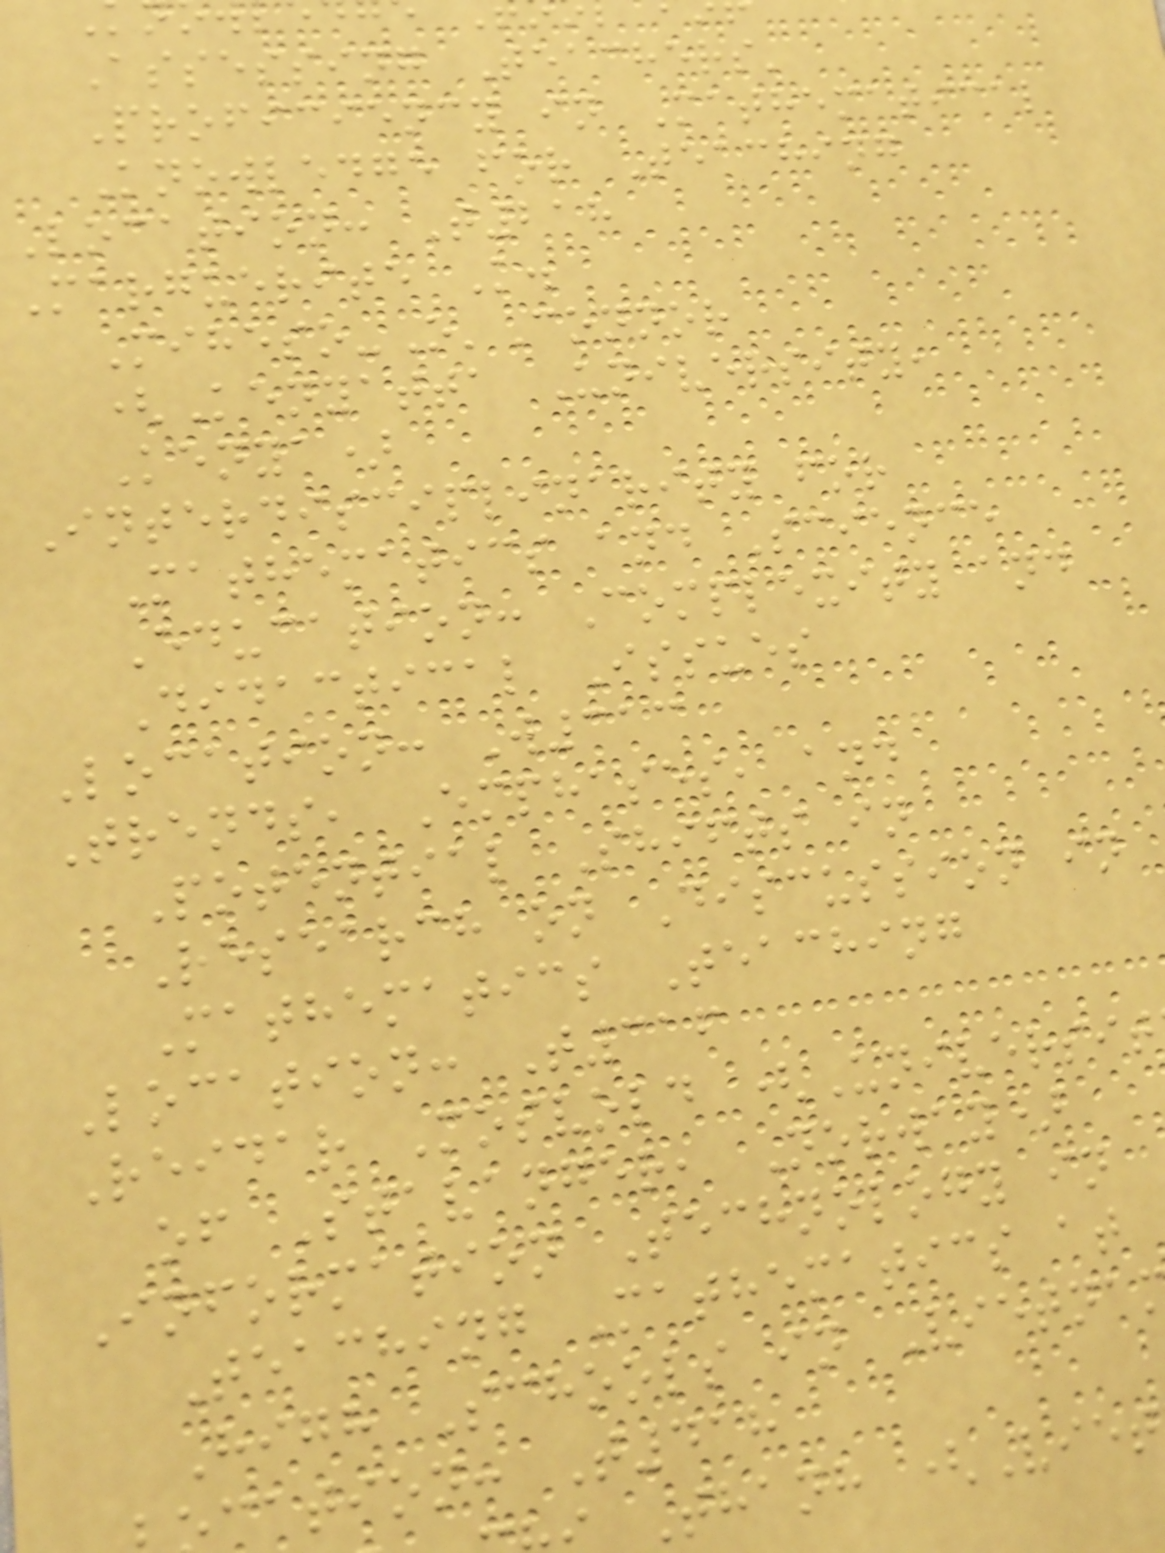Assessing Teachers'
Proficiency in Mathematical
Knowledge for Teaching
Location: T218
Marguerite K.
Miheso-O'Connor
(Kenyatta University,
Kenya)
Interdisciplinarity for
Mathematics and Science
Education: Complexity and
Didactical Issues
Location: W313
Trends, Emphases, and
Potential Shifts in
Research on Discussion in
Mathematics Teaching
Location: T316
Reidar Mosvold (Universit
of Stavanger, Norway)
Information Technology in
Teaching Mathematics at
High Schools in Vietna
cation: T418
Thanh (Viet
